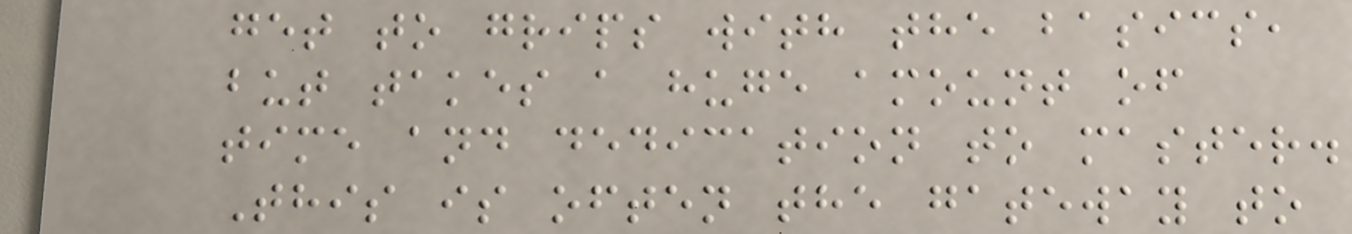get to grips with the basics,
but takes a huge amount of
time and dedication to master.
This is often the gateway to
